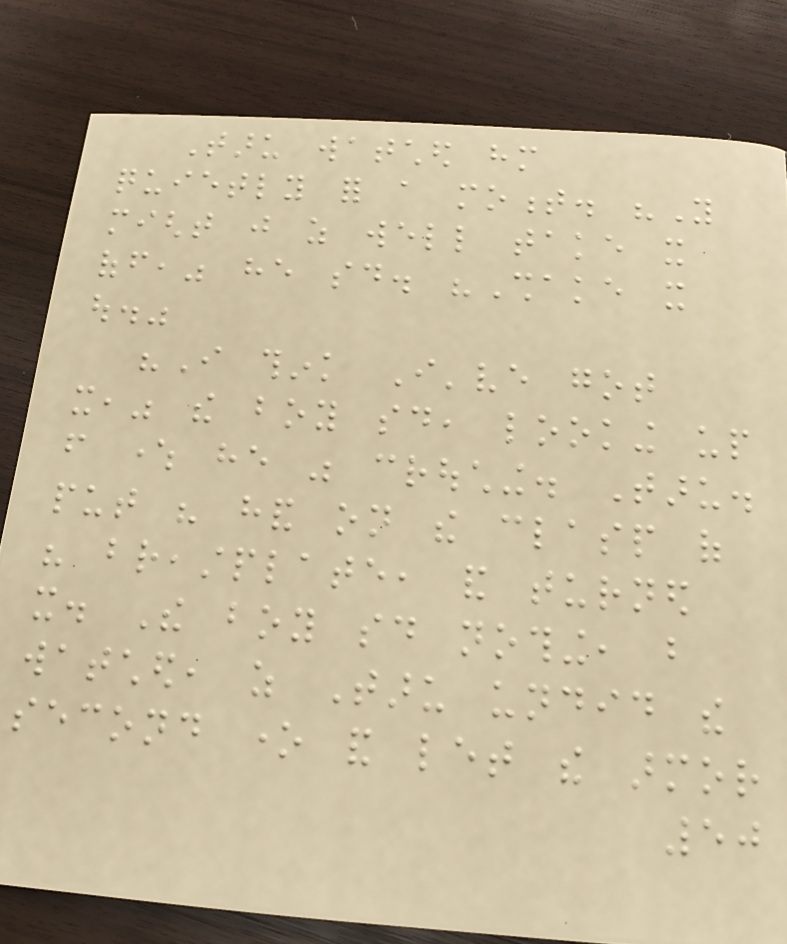Taru watched him
quietly for a moment. "You
might just as well take it
off," he said. "Shake it
out."
"I think I've got
it," the boy said, looking up
from where he was crouching. Taru.
put his hand on the clasp of
his breastplate, and turned
it. The boy said nothing, but
watched, as Taru undid the
second one and let the armor
50
